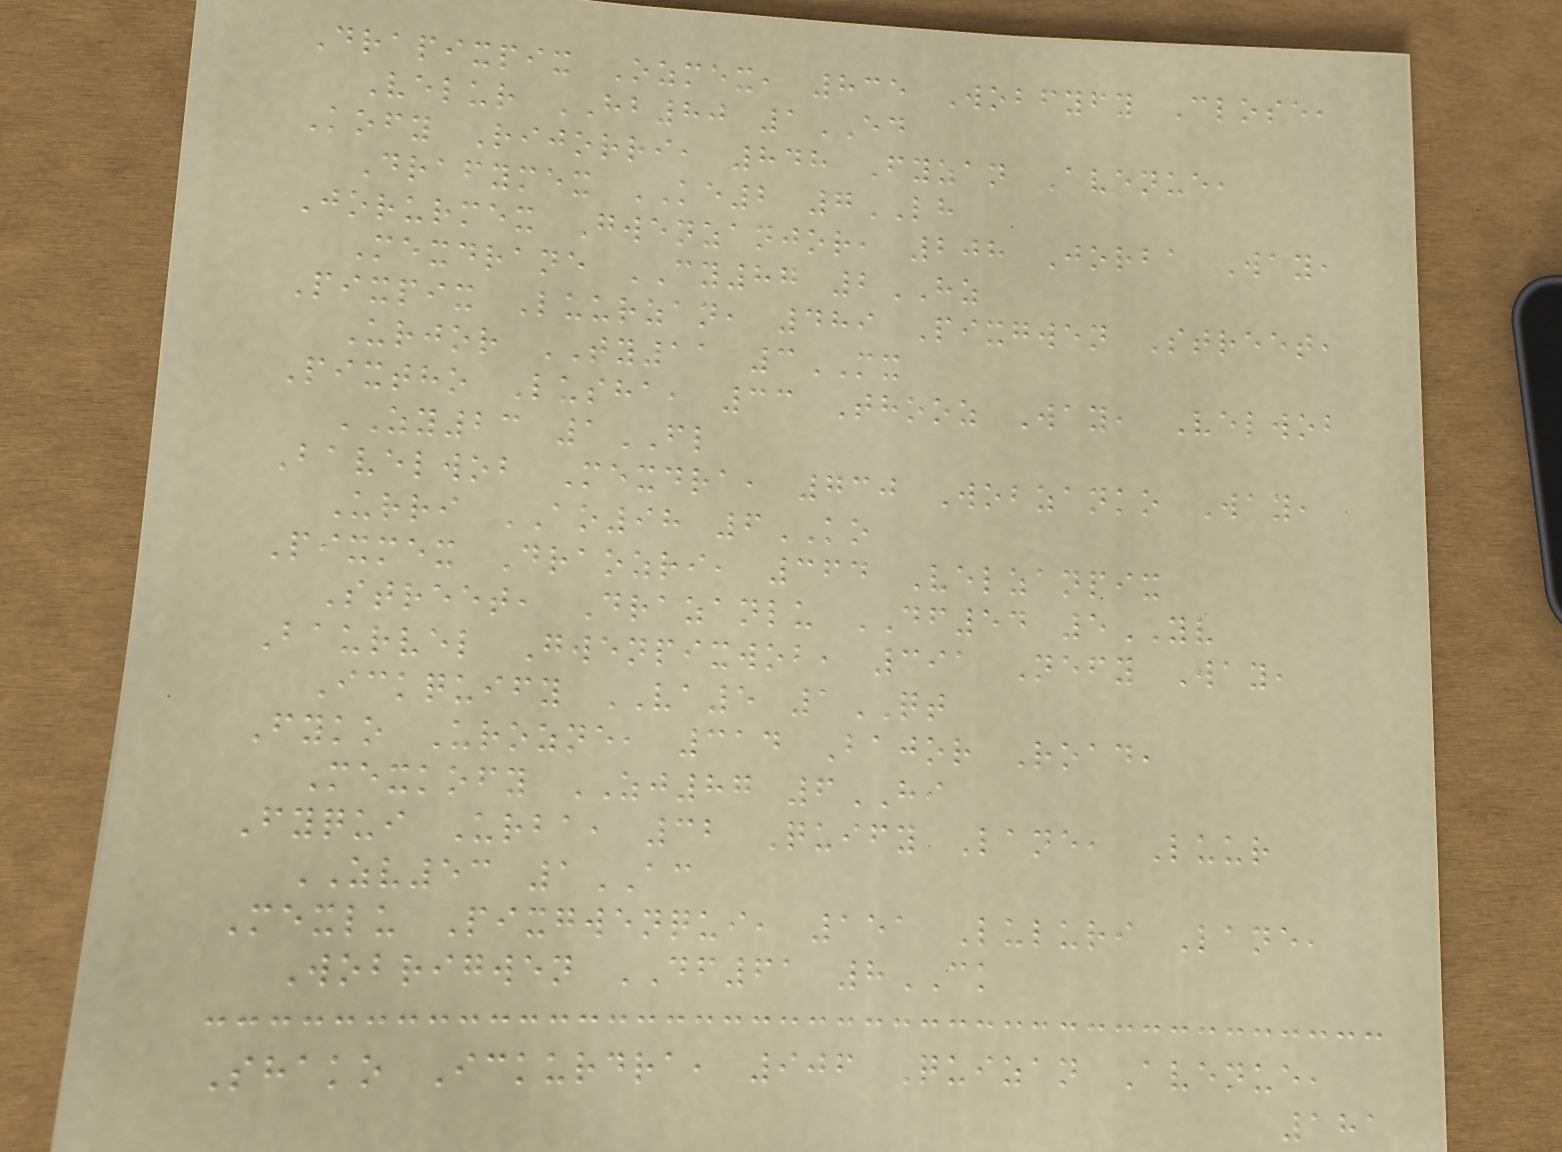Drapixpix Ozmex, 835 Wobfyfy Close,
Velur HB80 1ED
Kofy Rijorri, 848 Fyzan Avenue,
Drafymex KE2 7LH
Jorurmex Gwenzanjor, 208 Jorba Way,
Mexdrane CY87 2HZ
Pixpix Luurzan, 489 Pixgwen Street,
Urjor TY11 3MX
Pixtho Lusha, 33 Thooz Way, Velwob
ZY23 1FL
Bavelwob Mexdra, 730 Wobzanko Way,
Urri AO98 6KO
Pixmex Draozri, 364 Velzanpix
Street, Drazanlu DF54 5YV
Baurvel Gwenpixwob, 391 Nefy Way,
Ickquify VA5 1QT
Fyko Urozne, 314 Bajor Road,
Mexkofy ZJ87 6HI
Fyqui Urba, 32 Quify Lane, Luur
ZV53 1AC
Mexlu Pixgwenqui, 151 Luluri Lane,
Wobrigwen DF61 8CK
Shako Ickurdra, 906 Quizan Avenue,
181
